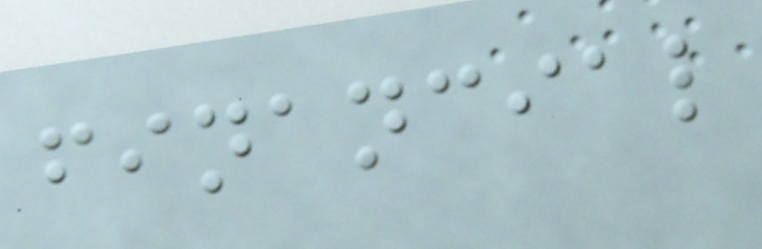financial
